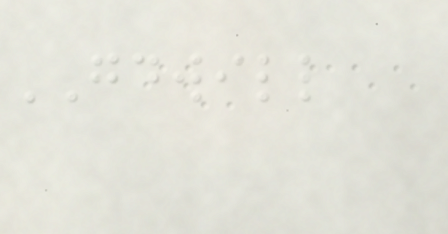GOODWILL
